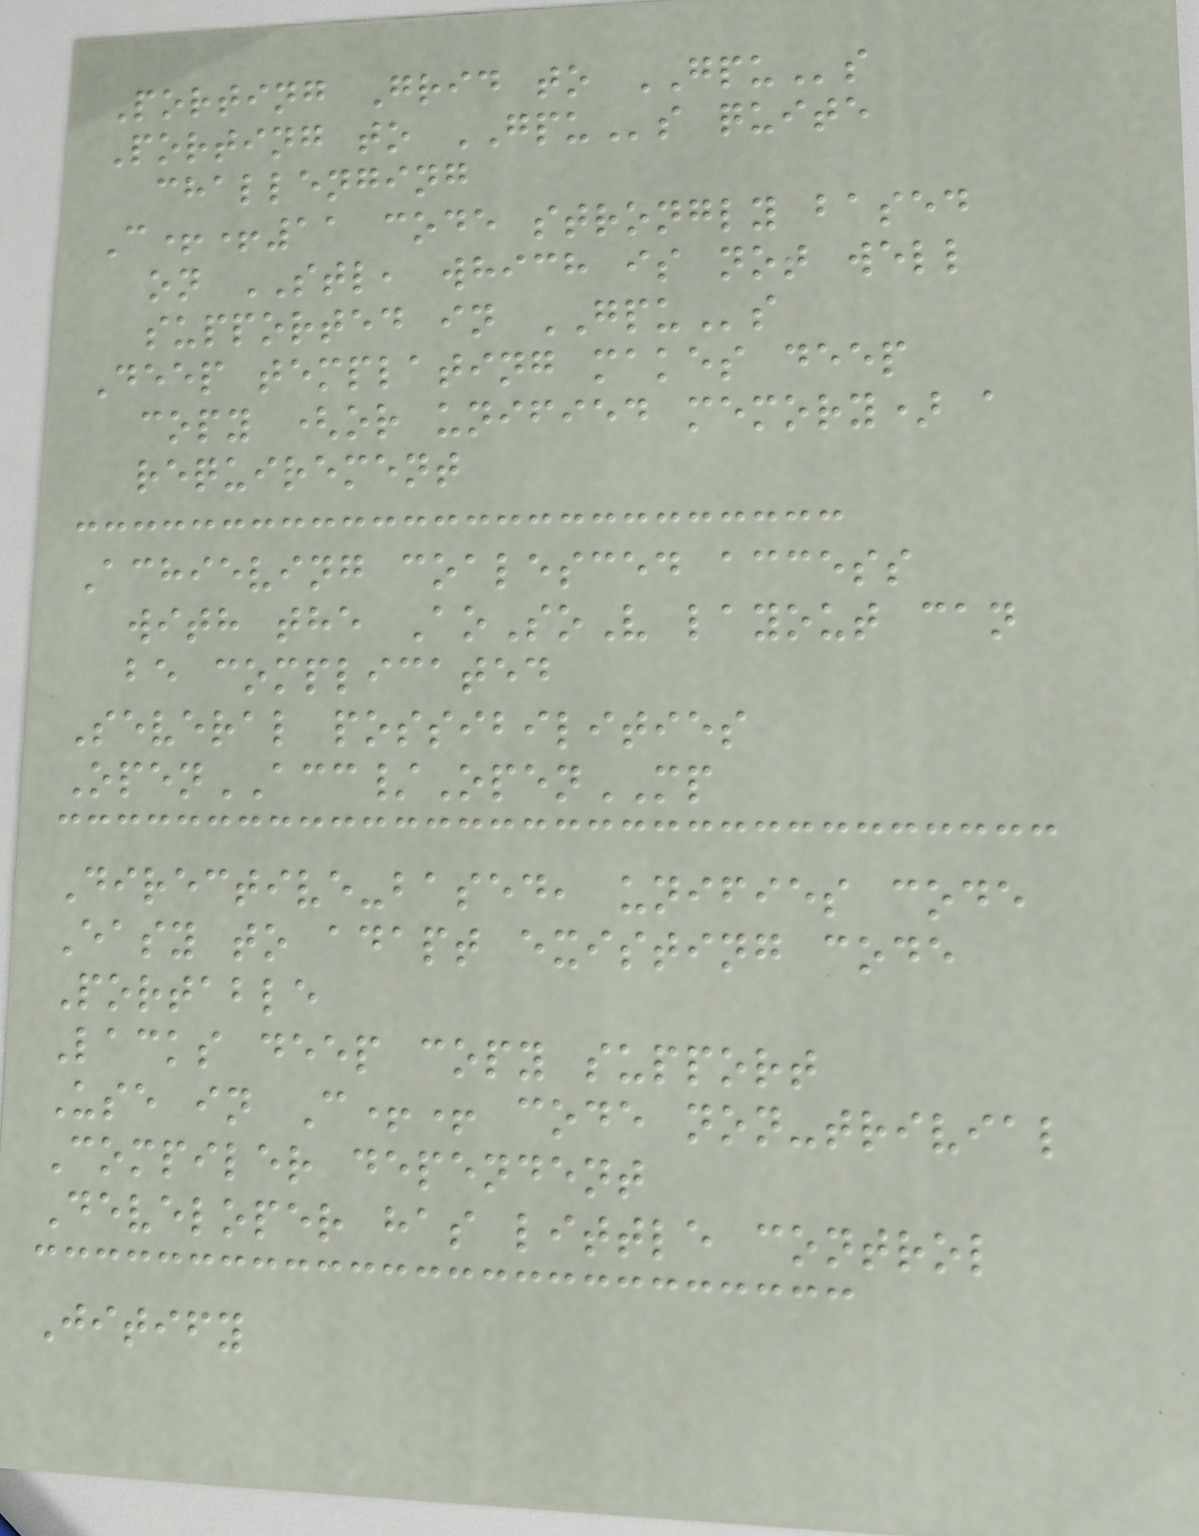Porting Grid to GPUs
Porting to GPUs quite
challenging
C++11 code strongly based
on STL, which is not well
supported in GPUs
Deep templating makes deep
copy (or unified memory) a
requirement
Achieving coalesced access
with the AoSoV layout can
be complicated
Several possibilities
OpenACC/OpenMP
Directive-based, unifies code
Easy to adapt existing code
Portable
Lacks deep copy support
Use in C++ code non-trivial
Compiler dependent
Developer has little control
Jitify
